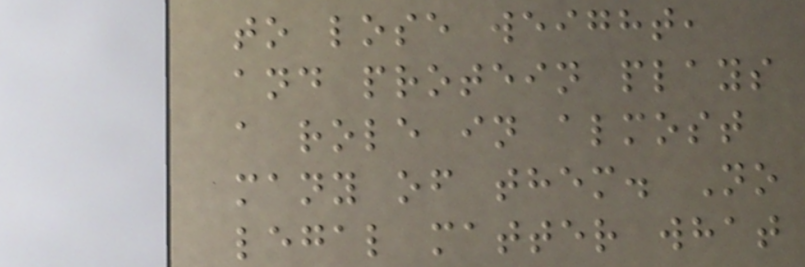to lose weight,
and protein plays
a role in almost
many of them. No
legal matter what
